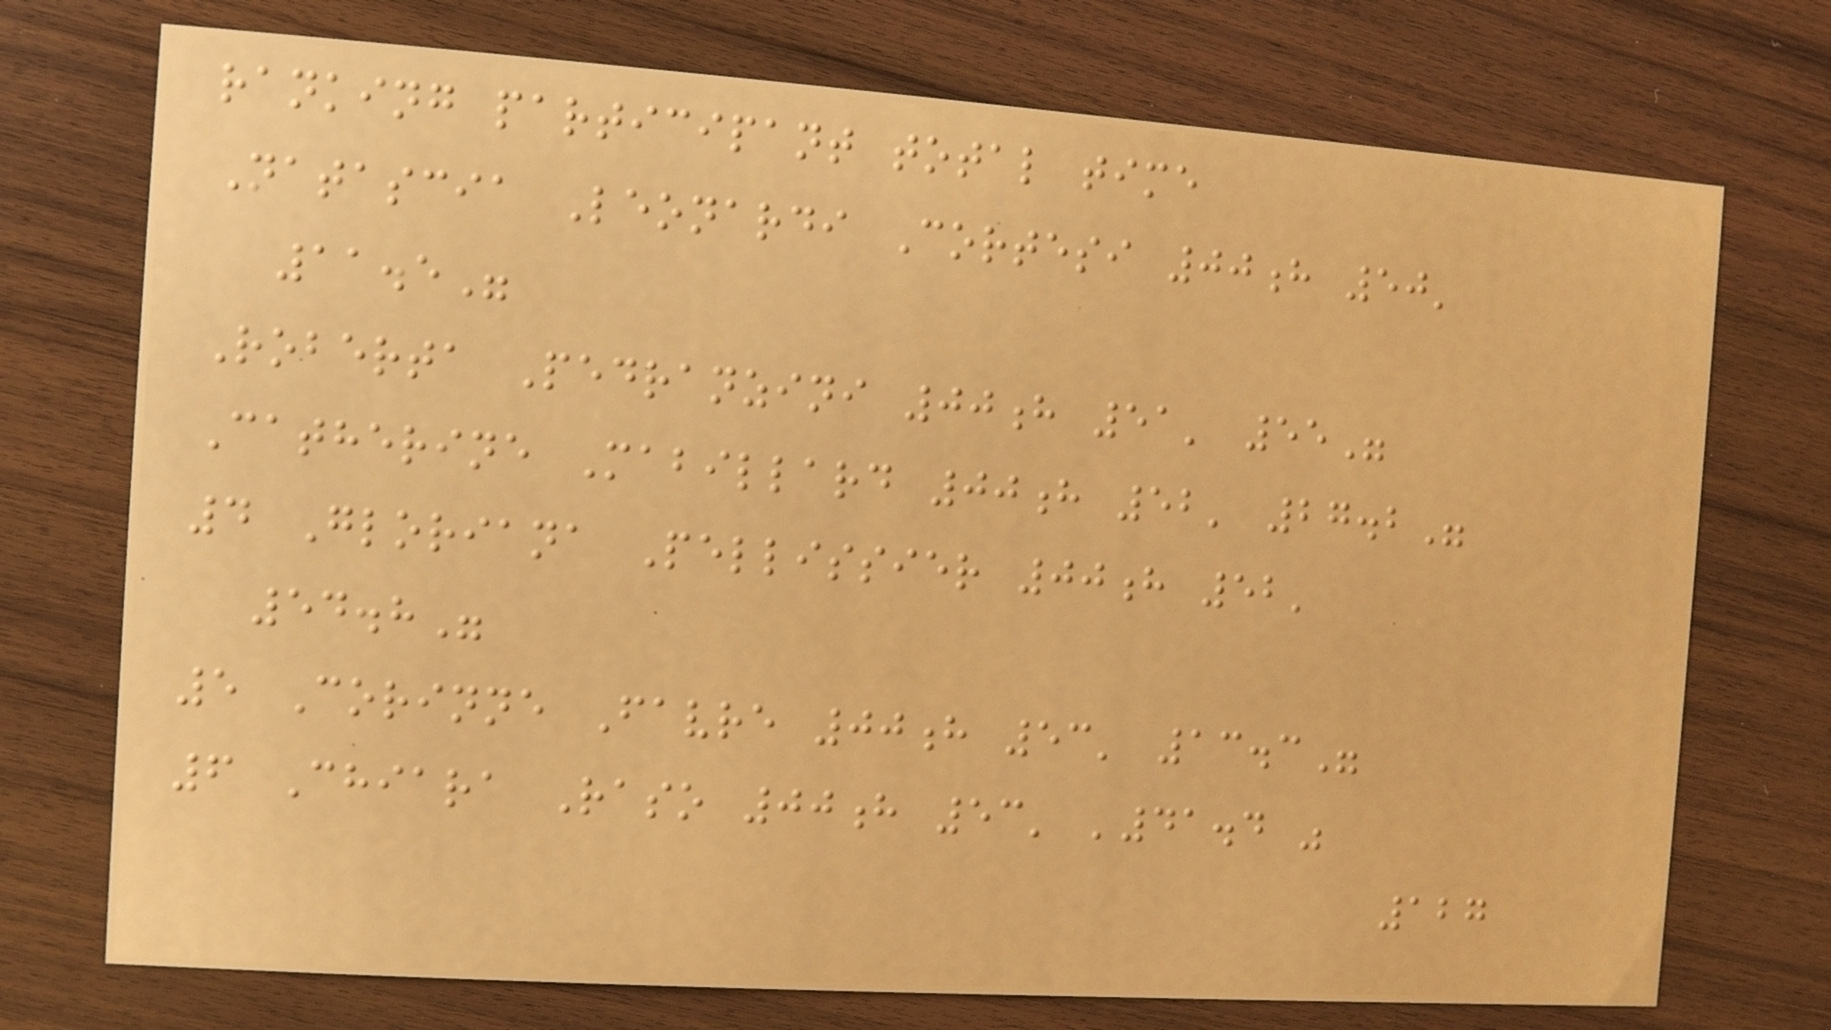ranking participant total time
Natascia Leonardi Cortesi 00h 50'
11.5"
Roberta Pedranzini 00h 51' 55"
Catherine Mabillard 00h 52' 27.2"
4 Gloriana Pellissier 00h 52'
54.8"
5 Corinne Favre 00h 53' 13.3"
6 Chiara Raso 00h 53' '41.4 "
127
